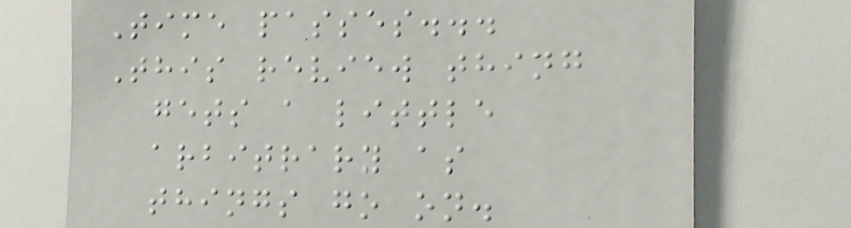Time passes...
This review thing
gets a little
arbitrary as
things go on.
